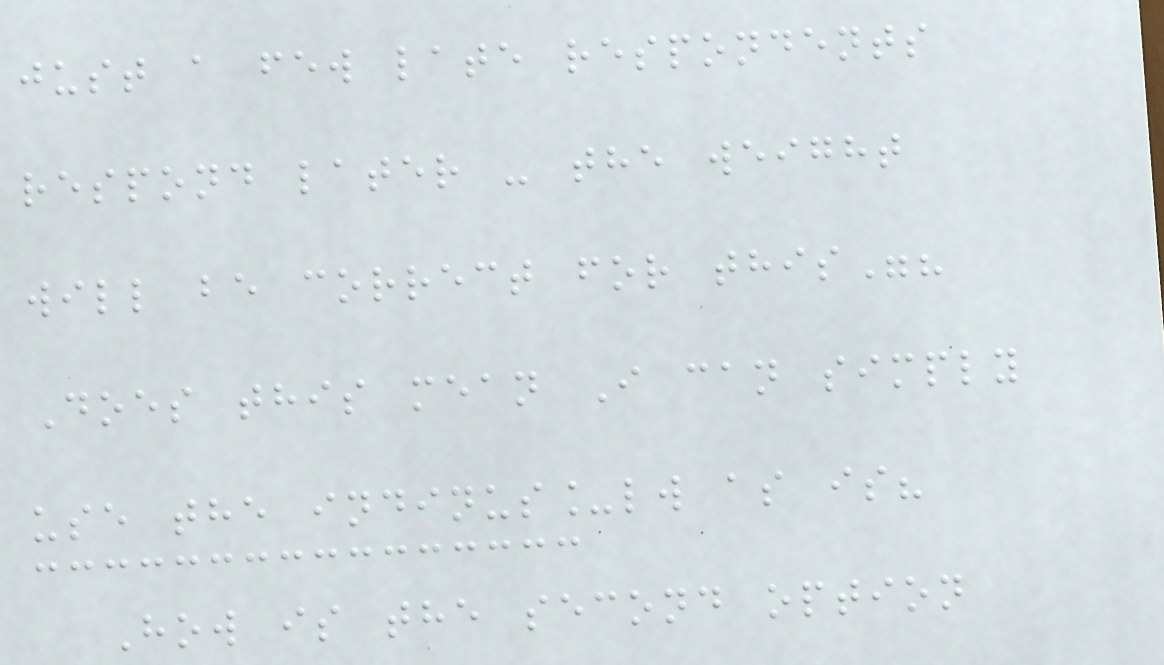just a few late respondents
respond later - the weight
will be correct for this"?
Does this mean I can simply
use the indinus_lw as is?
How is the second option
